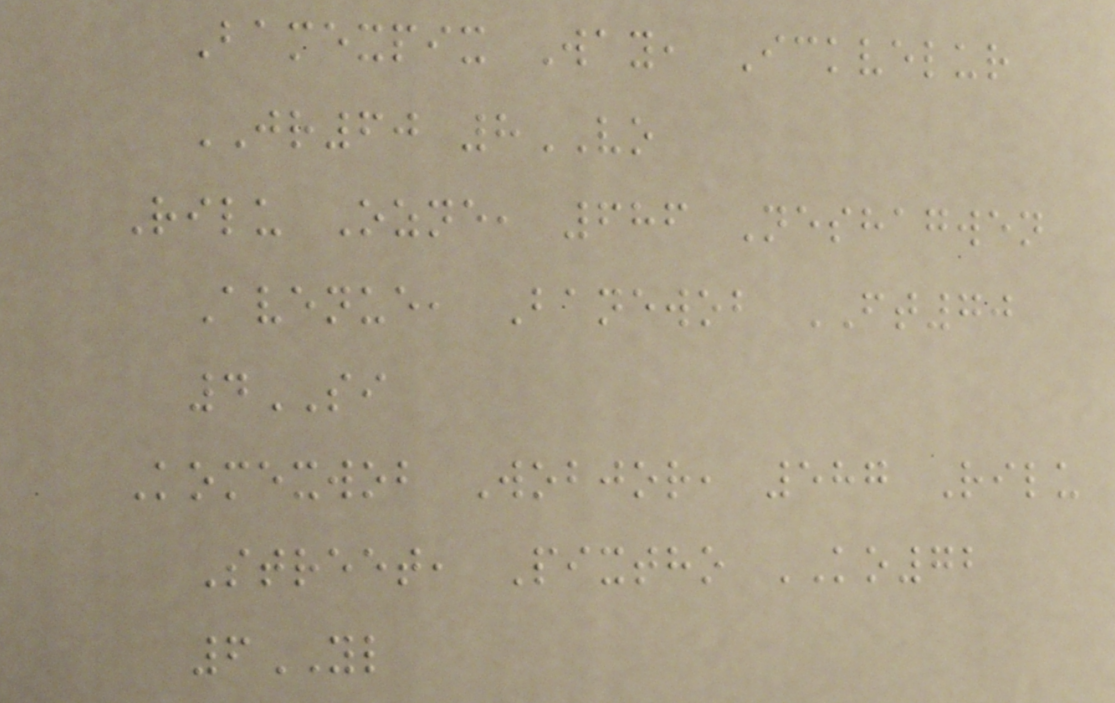Bamexpix Way, Ickvelur
JR60 8VO
Rilu Ozne, 686 Neshagwen
Avenue, Banewob FT70
4SI
Komexwob Wobjor, 587 Rilu
Street, Pixtho KO72
6YL
